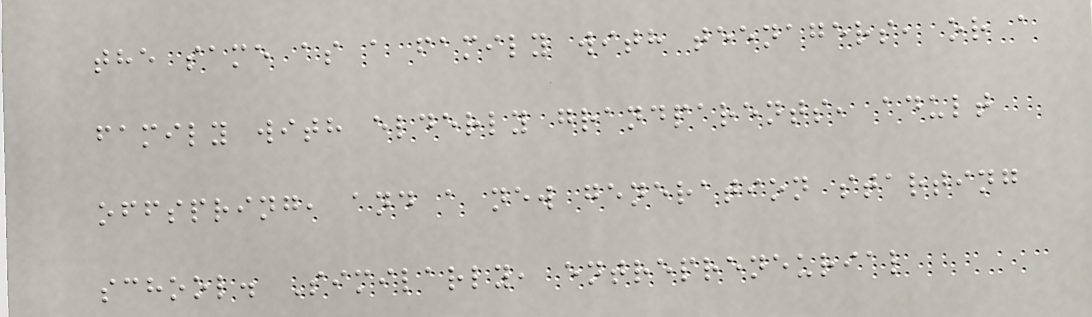the same as a family with teenagers, or a
family with elderly grandparents, adult
offspring, and a new generation starting
school. Similarly, entrepreneurial
